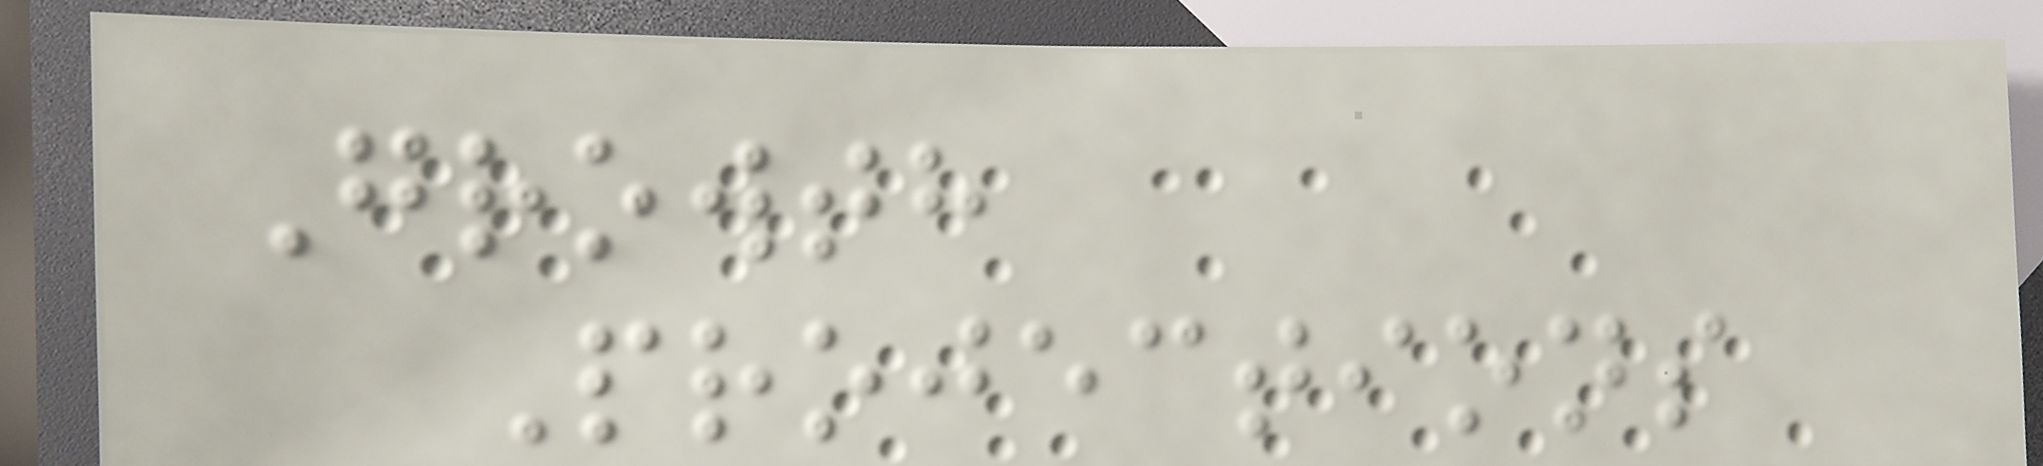Growth
Projections
